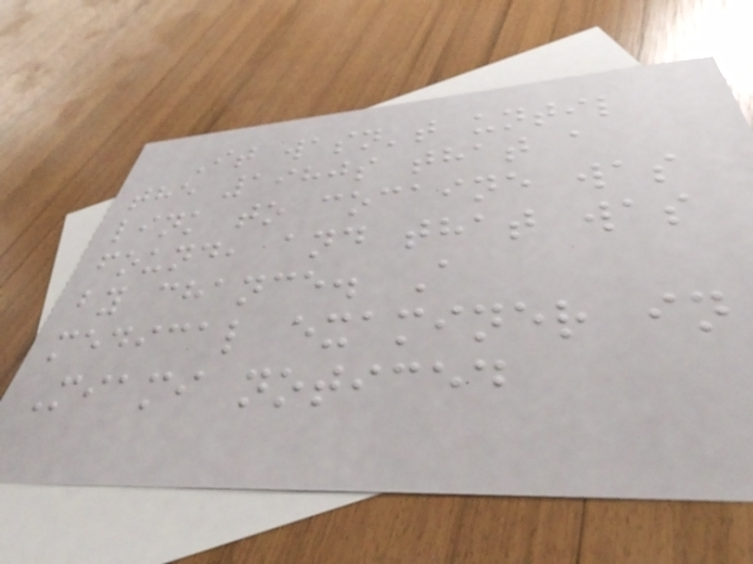It wasn't until
the 1980s that a
link to cocaine was
found, and that was
by chance. A
medical examiner in
Miami noticed
